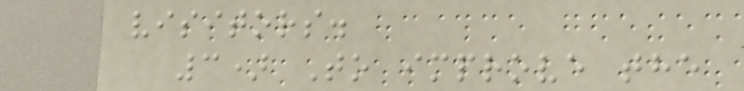visitors.
3) To improve the
